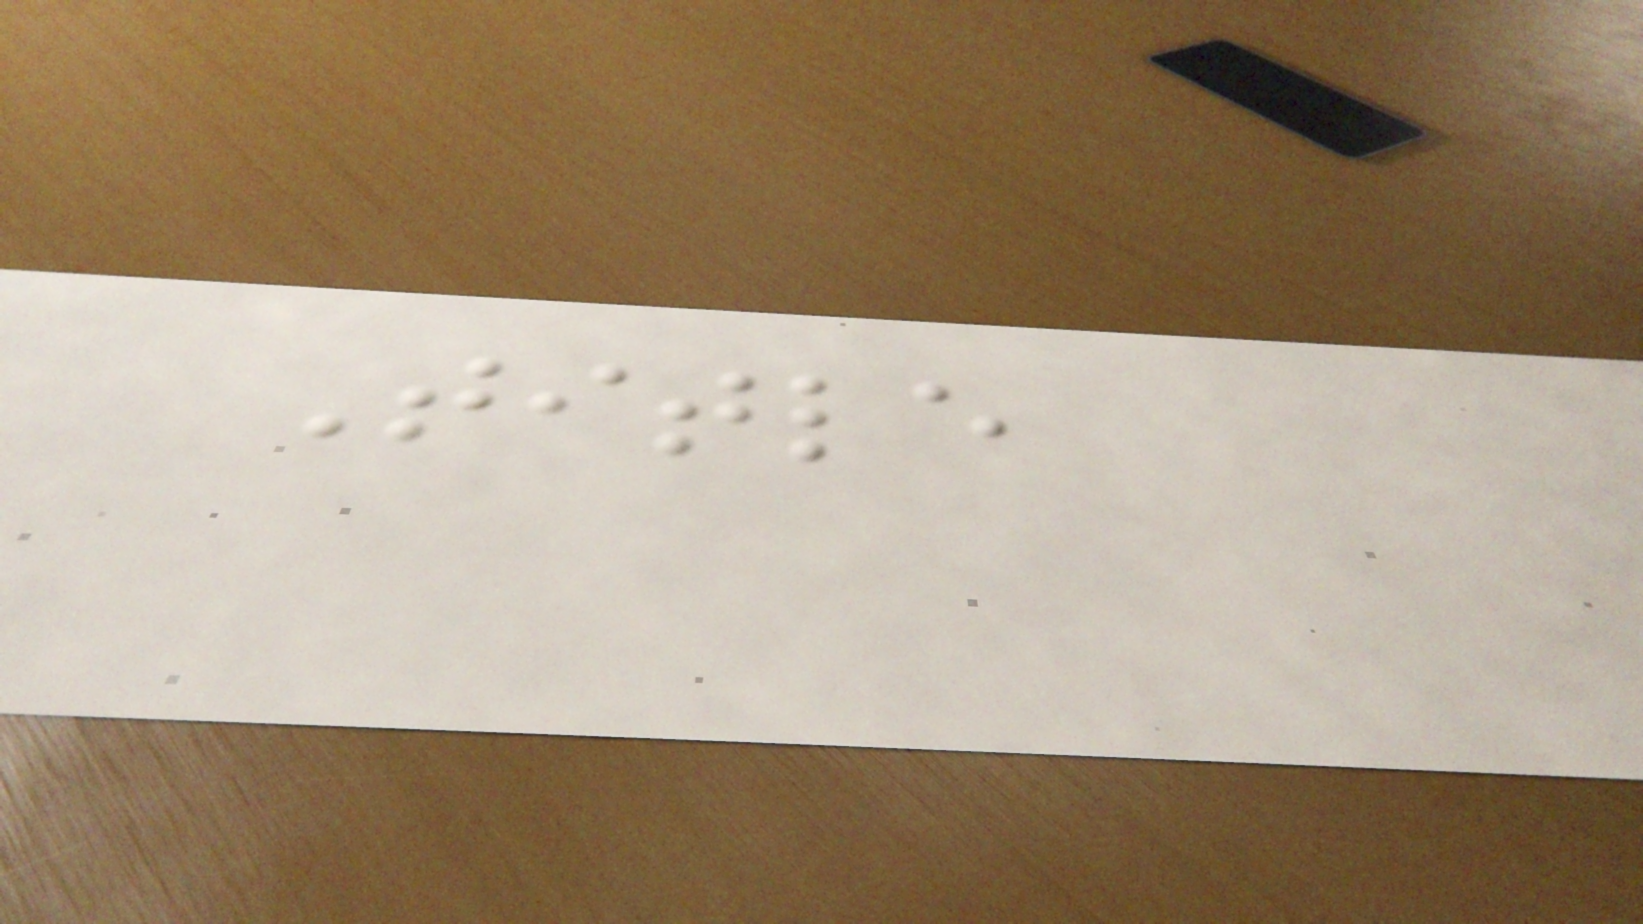Title
